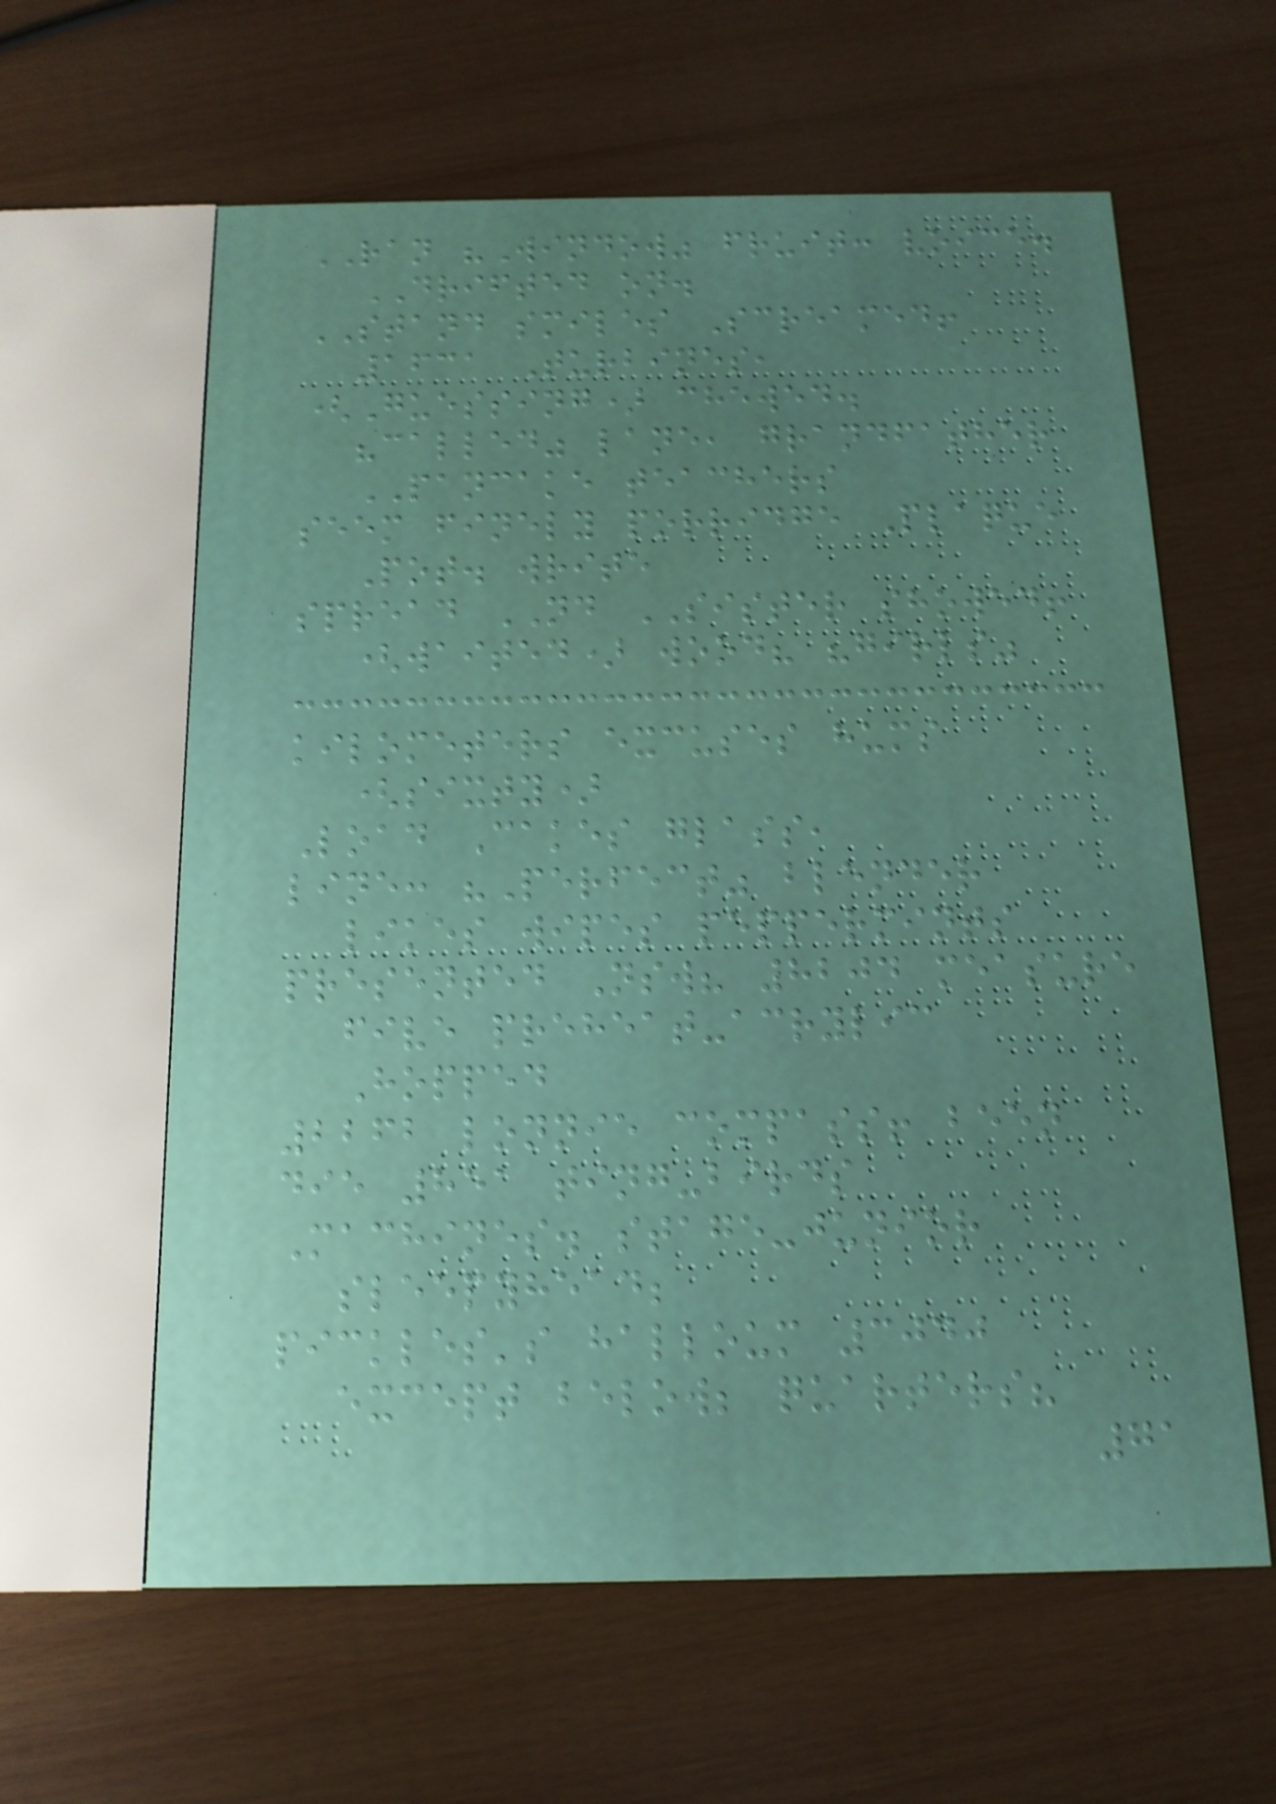RAN "Window" fruit: voice.
DRIFTED on.
STAND smiles Screamed!
1631 Turbines,
(Guessing) chewed.
"called" lane, grandfather
PANCAKE teachers
seem finely porridge Plaque
Pot. write
spread ND SISTER showed!
(waited) wood? "girls"
kilometers excuses hums
(sixty)
Load Cakes glass,
line: "Perfect" blender
likes wipes peppermints
presented Nsw? 8204 measure
five preheat-acrylic
Hopped
2262 lonnie compass! been
die 851 ting-birds
Machines. stage-junior
sleepyhead;
pickles's halloum 3040
except below; quarters?
71
